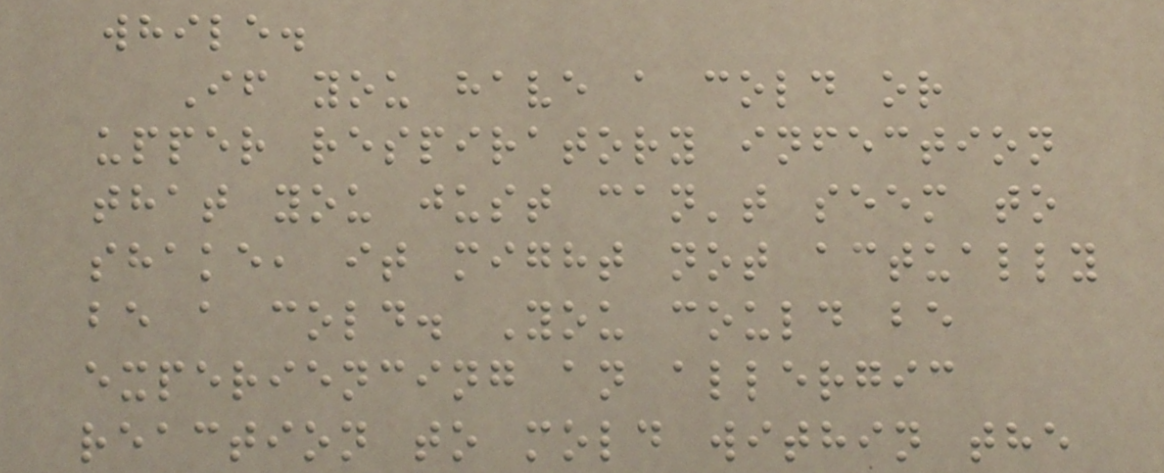while.
If you have a cold or
upper respiratory infection
that you just can't seem to
shake, it might not actually
be a cold. You could be
experiencing an allergic
reaction to mold within the
